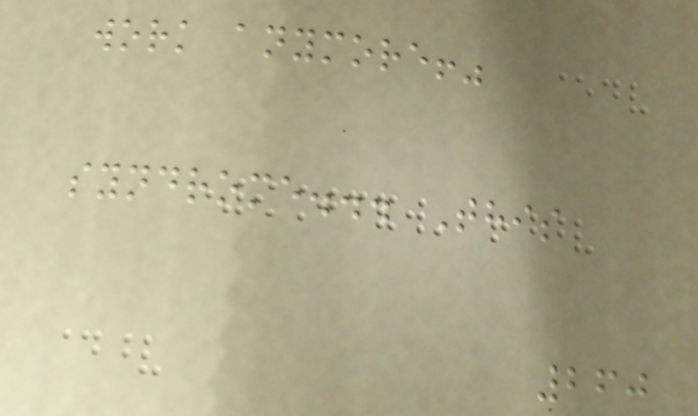work anymore!"
syndrome... This
260
